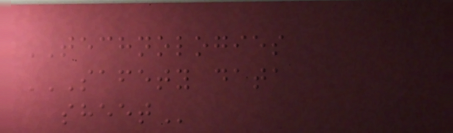TECHNOLOGIES
SAFETY DATA
SHEET
